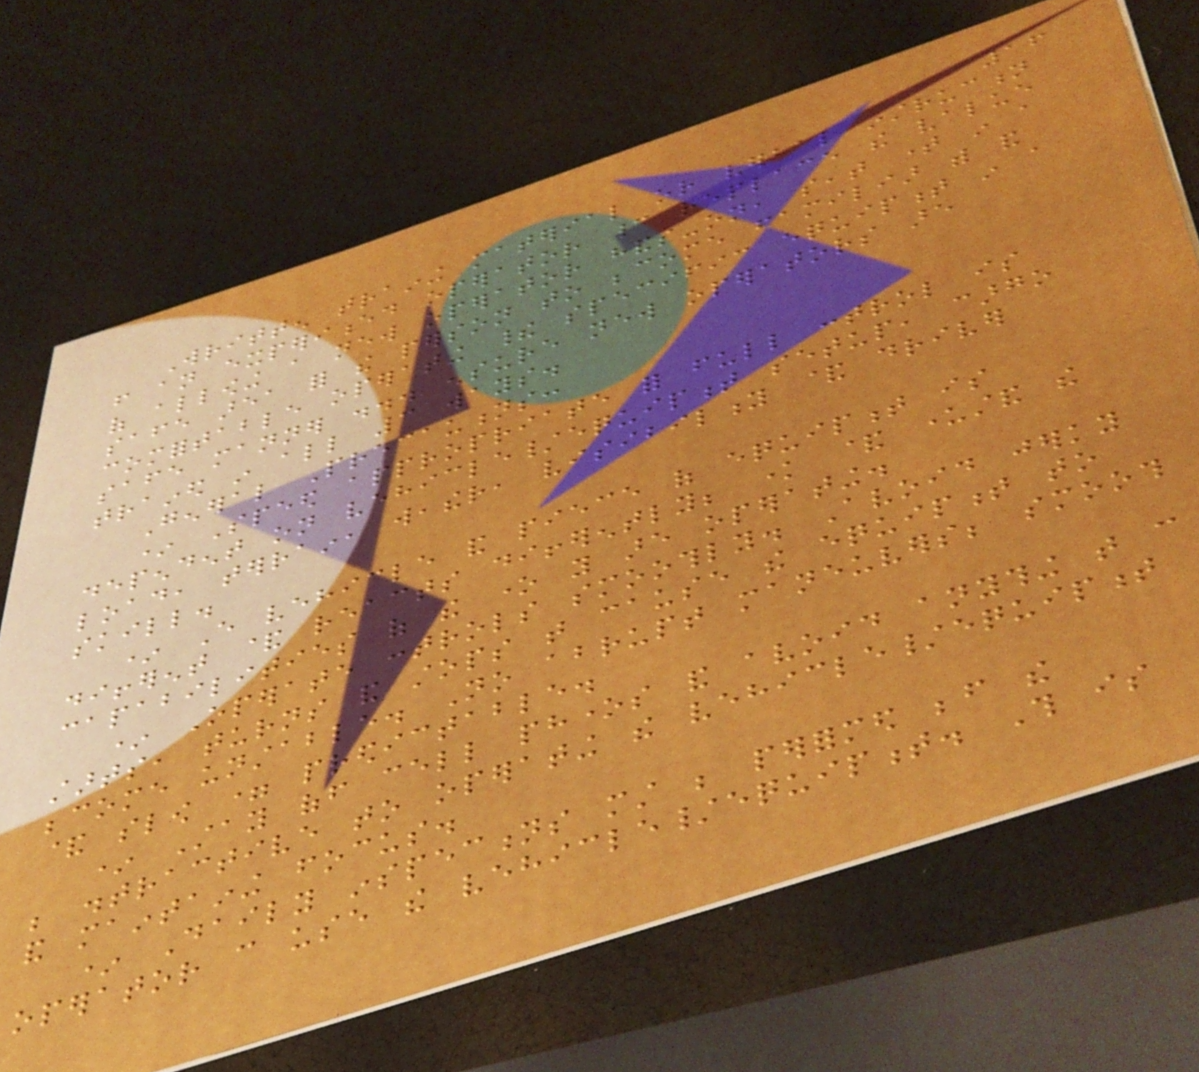16
Written training material or verbal instruction
from an experienced operator cannot replace the value
of allowing a new operator hands-on, seat time in a
safe area for the person to become familiar with and
comfortable operating their specific equipment in a
safe manner ... ensure new operators are
trained in all 3 ways.
General Precautions:
* Speed appropriate for full control is
dependent on vehicle/equipment setup, cargo
load, terrain, weather, visibility & driver
skill.
* Every vehicle and piece of equipment is
different & reacts differently; know & understand the
capabilities of the one you are operating.
* Operate controls smoothly. Avoid jerky
starts, turns and stops that cause the equipment to
become unstable. No abrupt maneuvers; smooth
& slow = predictable.
* Stay off cell phones and avoid anything that can
be distractive to operating the vehicle/equipment
and maintaining focus.
* Daily inspections must be performed before the
operator can use the vehicle/equipment. This is
